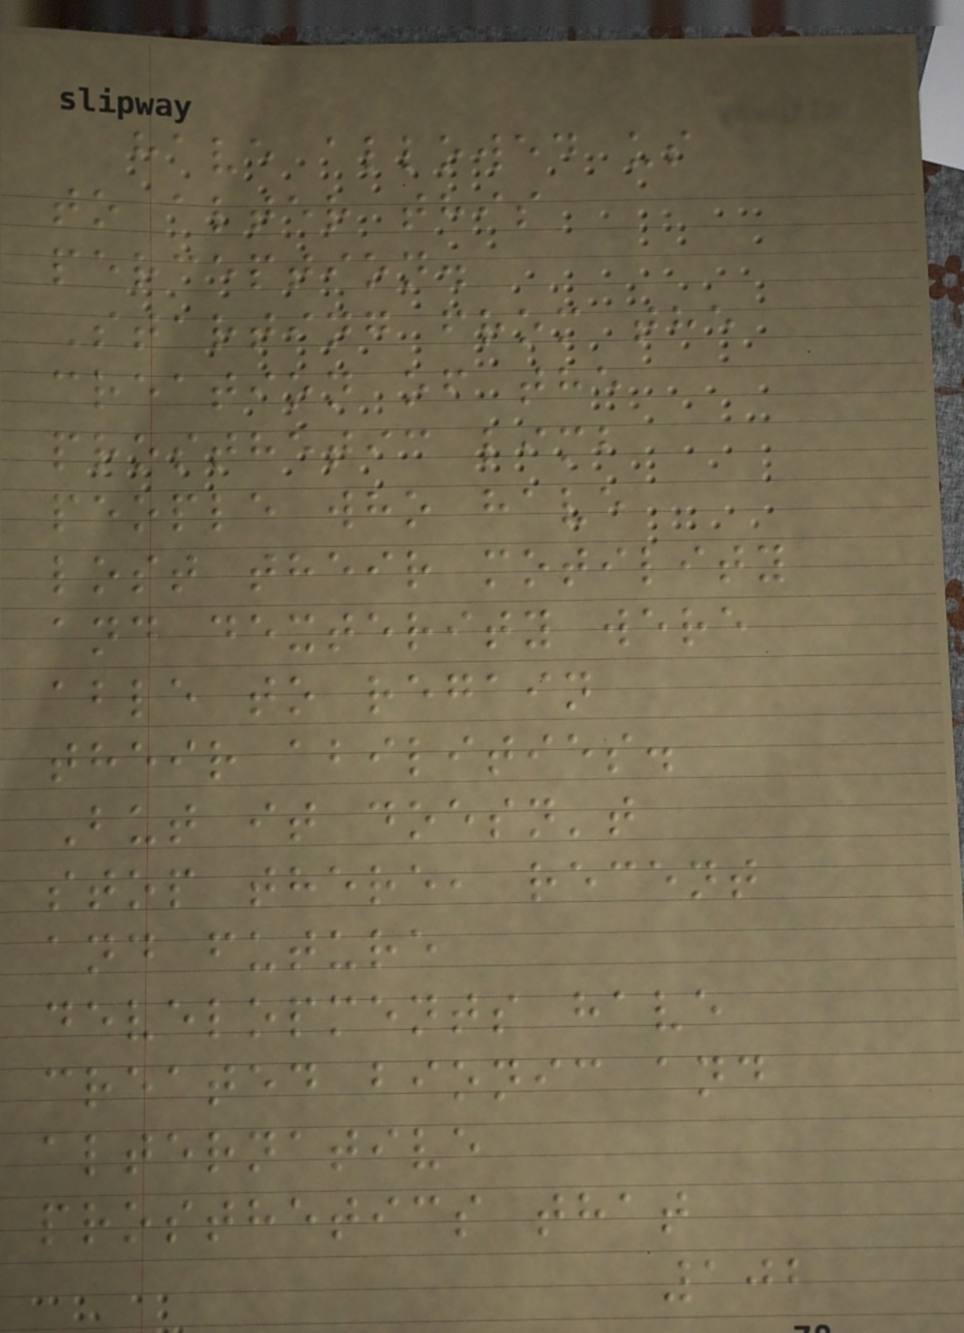have allowed us
to alter this
perception.
Starting from the
creation of the
prosthetic limb
people who have
lost their motility
and dexterity were
able to regain
their abilities.
But it doesn't
stop there, recent
and future
developments have
created bionic and
alternative
prosthetics that
102
